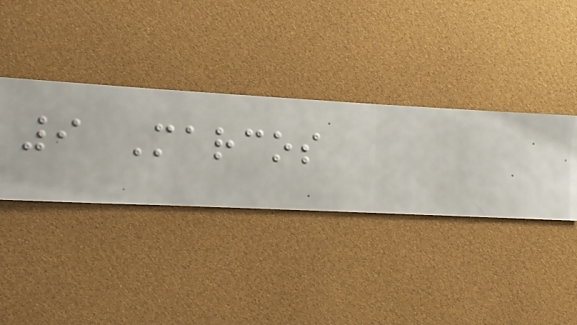9 Marcos
